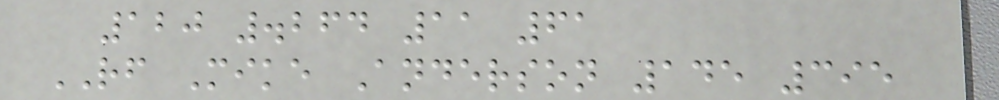120 .264 11 61
RF Mike Anderson 145 395
